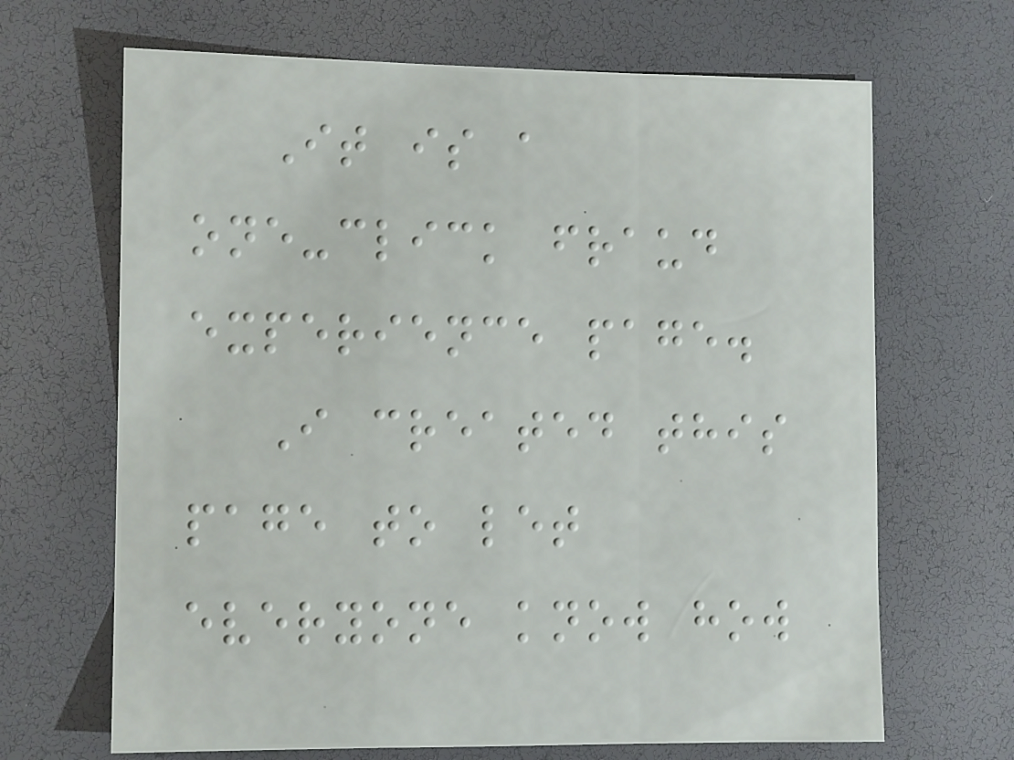It is a
one-click fraud
experience page.
I created this
page to let
everyone know how
